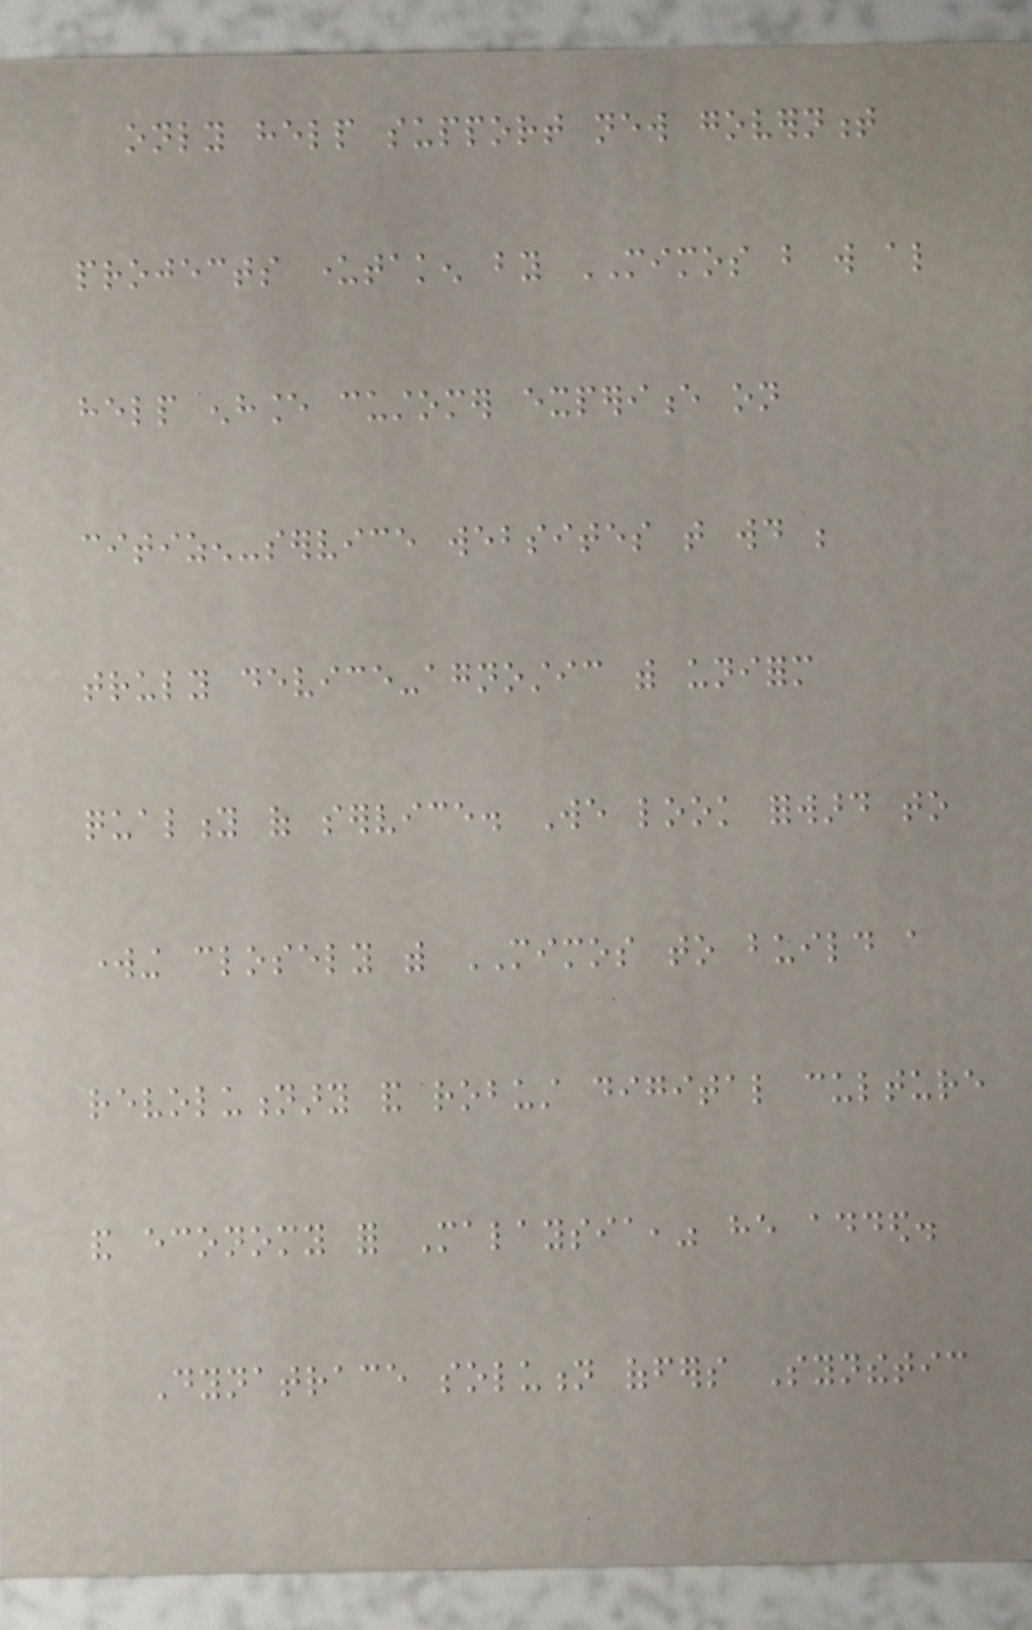only help support new government
projects undertaken by MIMOS but will also
help enhance customer experience on
citizen-service websites that would be
truly device-agnostic with uniform
quality of service. We look forward to
working closely with MIMOS to build a
revolutionary and robust digital culture
and economy for Malaysia," he added.
Dynatrace solution offers Synthetic
